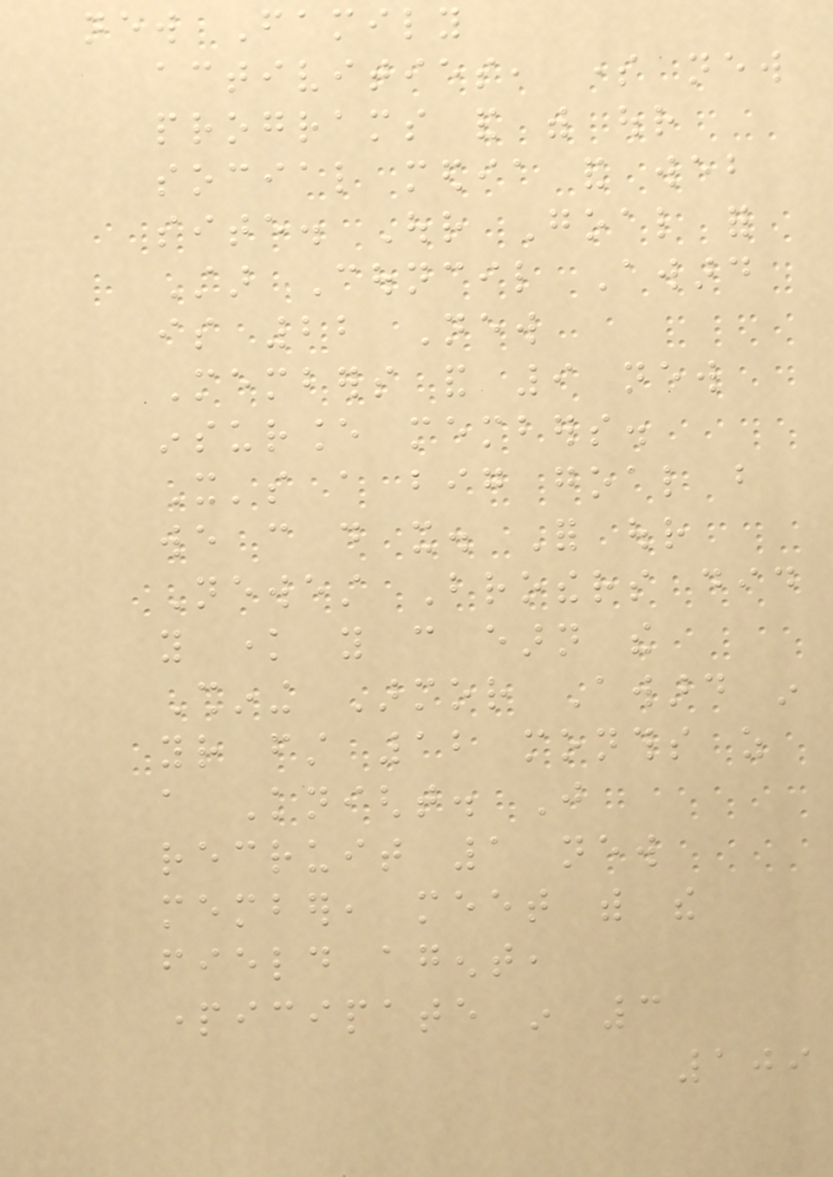new Family
activities, some new
programs and with our
social media and web
site. Our Goal for
Star Council Award
is 22 New
Members and 9 new
insurance members.
It's a big goal but
we can do it. For our
Newest Brothers did
you know you can earn the
Shining Armor Award in
your first 12 months as
a Knight. Just
recruit 1 new
member, meet with the
field agent,
participate in 3
109
